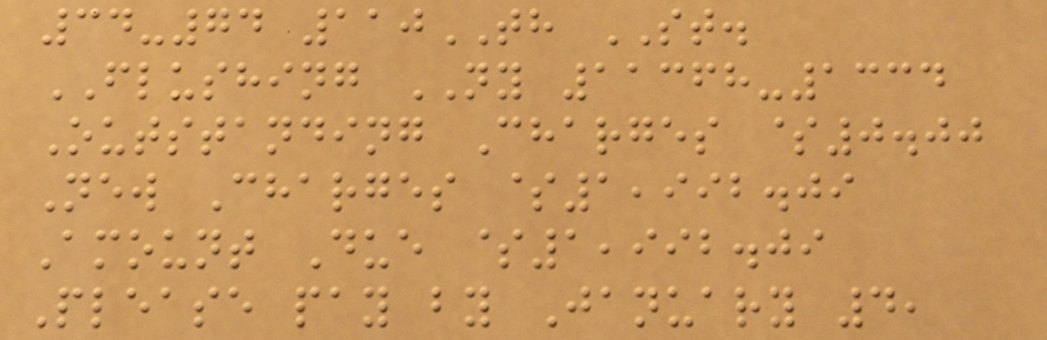34-74 110TH ST.
FLUSHING NY 11368-1334
Outstanding Charges $0.00
New Charges $1,992.09
Amount Due $1,992.09
Please pay by January 4,
